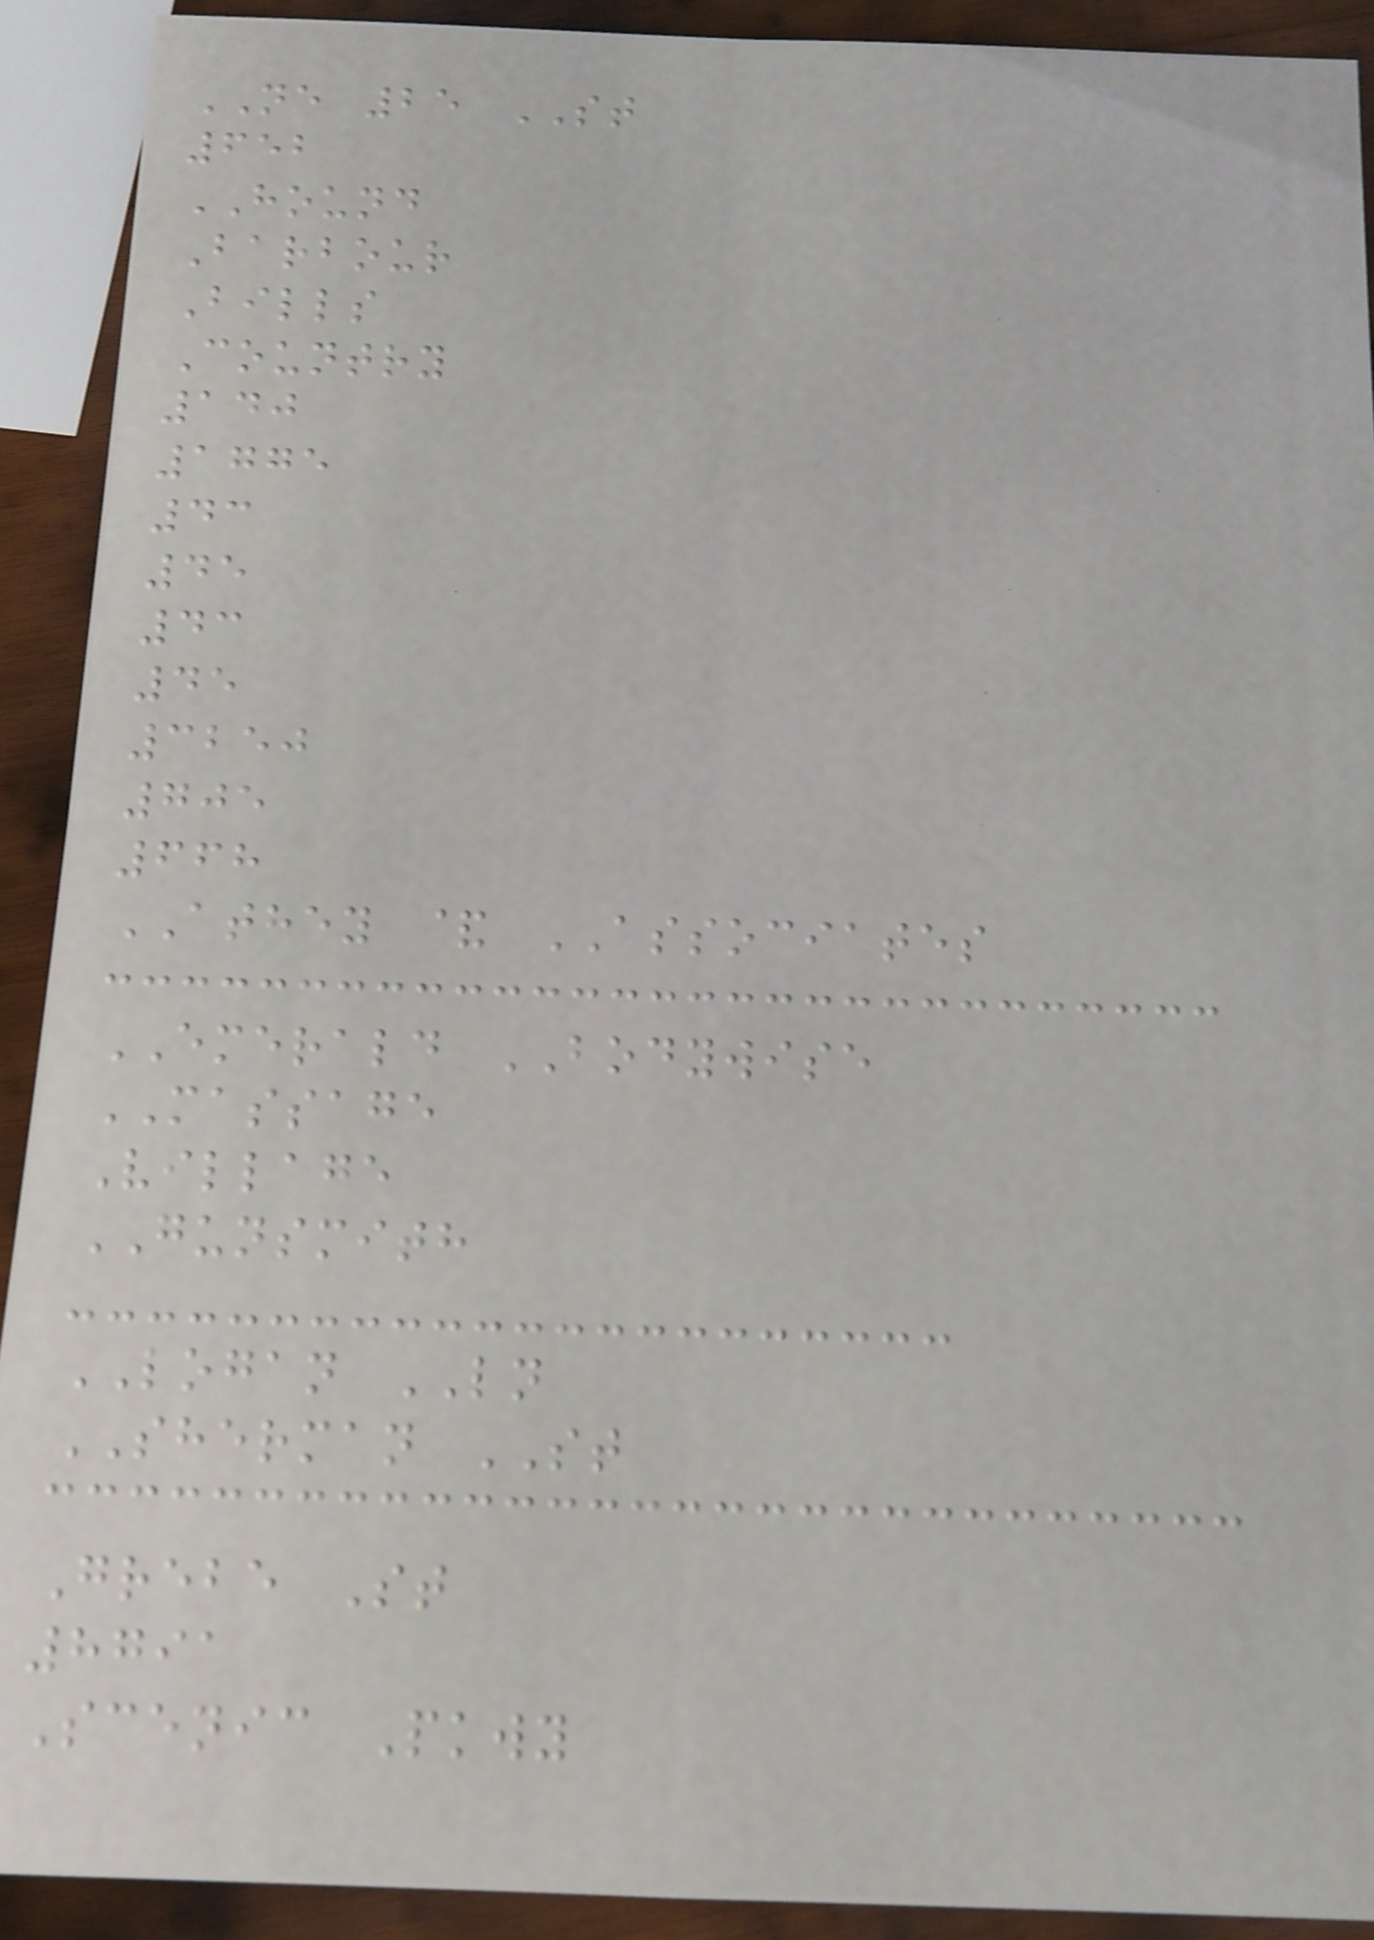NE 25 ST
652
HOUND
Barbour
Bills
Country
140
1775
43
45
43
45
3250
705
668
ATHEY & ASSOCIATES
EMERALD BODYWISE
MASSAGE
Village
GUNSMITH
LOGAN LN
SHERMAN ST
Grebe St
8791
Scenic Pkwy
